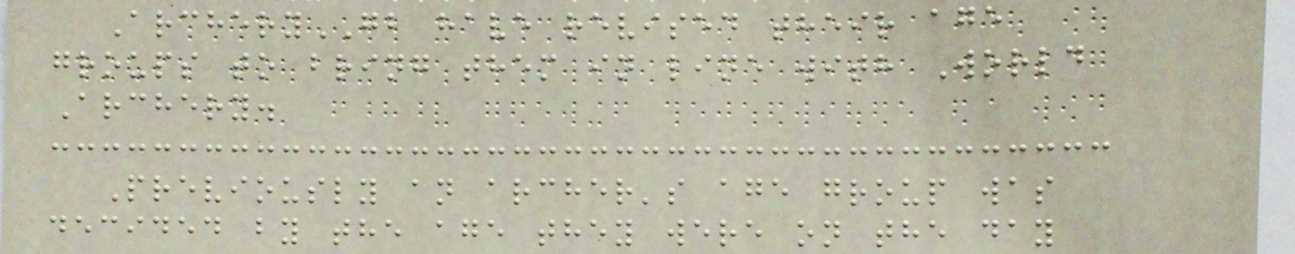ArcheryGB have revised their age
groups to bring them in line with World
Archery.
Previously an archer's age group was
decided by the age they were on the day
